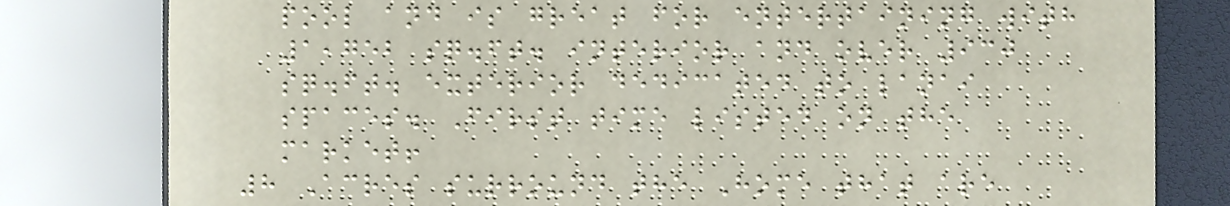pool and is great for entertaining with
1,752 sq.ft. interior and over 930
sq.ft. exterior dedicated to lanai
spaces. First time listed on the
market!
8 Acres surround the Home that are
